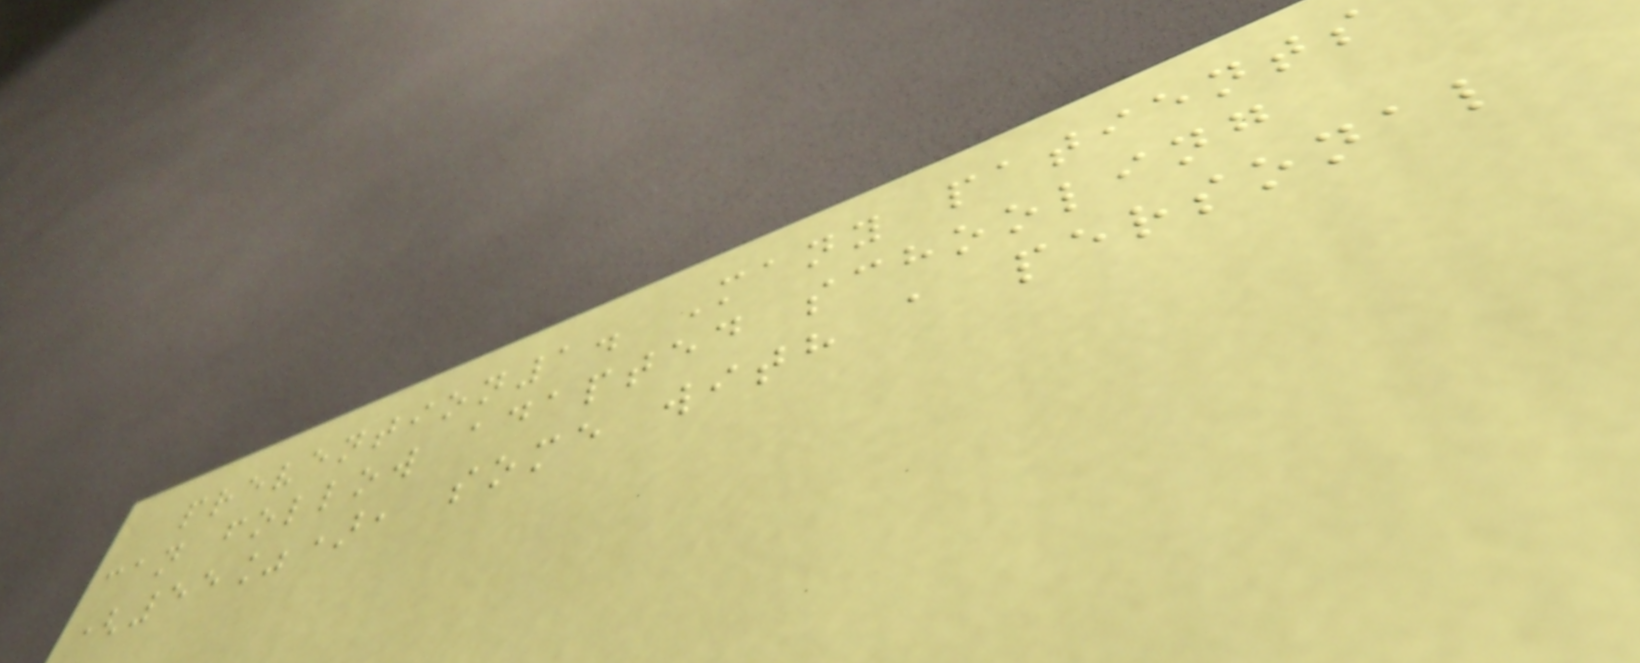prevention1. Many patients
can follow adapted schooling
(55%), some with a personal
